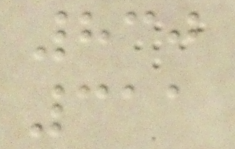830
311
